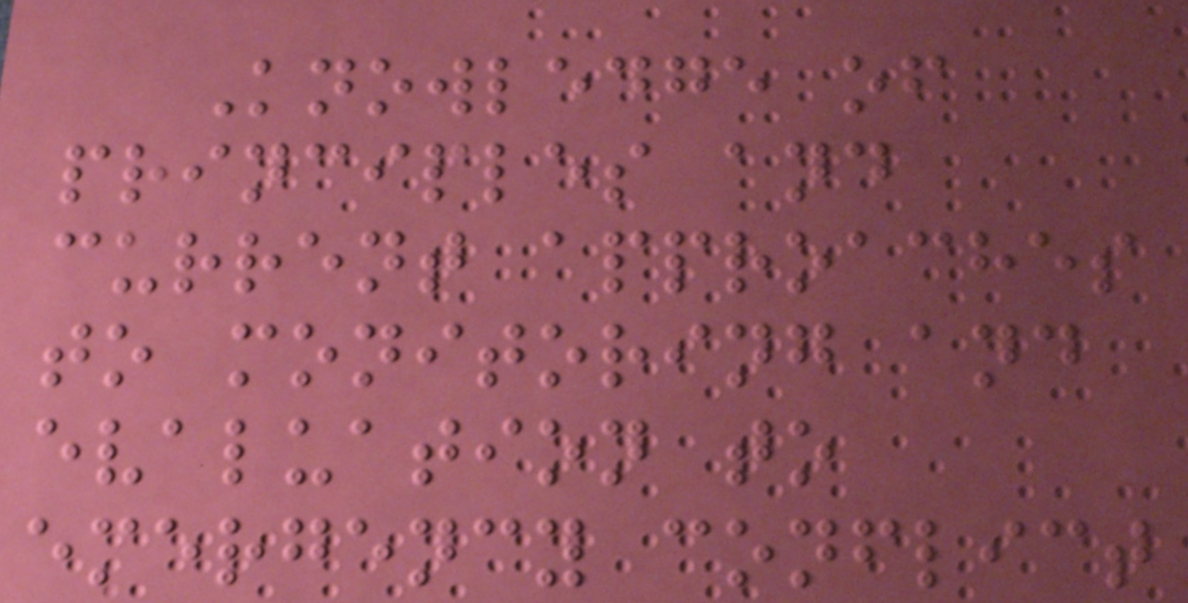Knowledge of
principles and
current approaches
to monitoring and
evaluation to
emergency conflict
